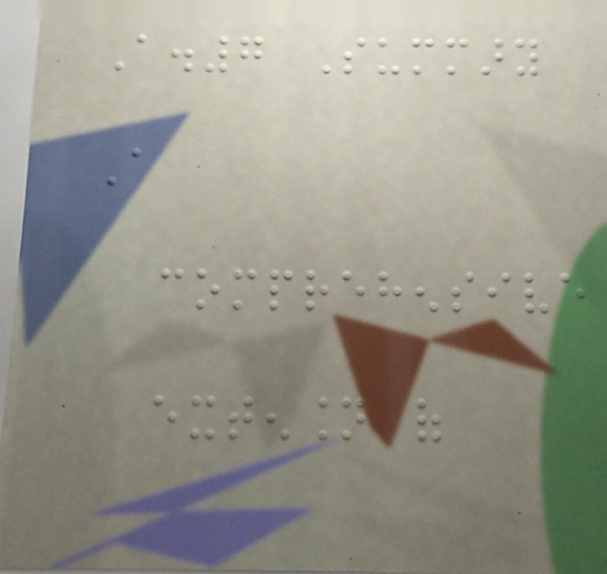A.7 Summary
A
comprehensive
extension of
